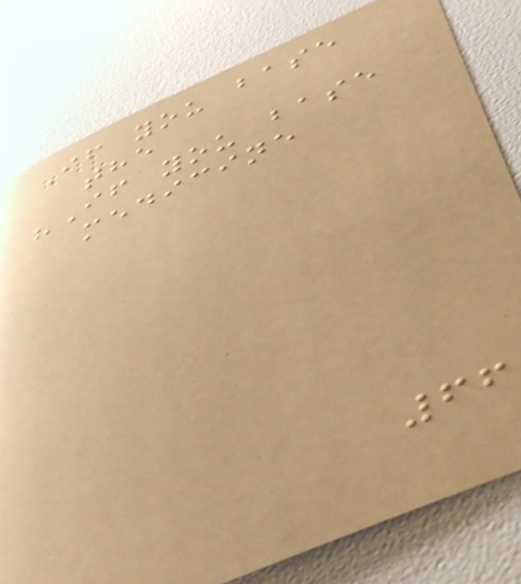If you base
the
"If you base
medicine
66
